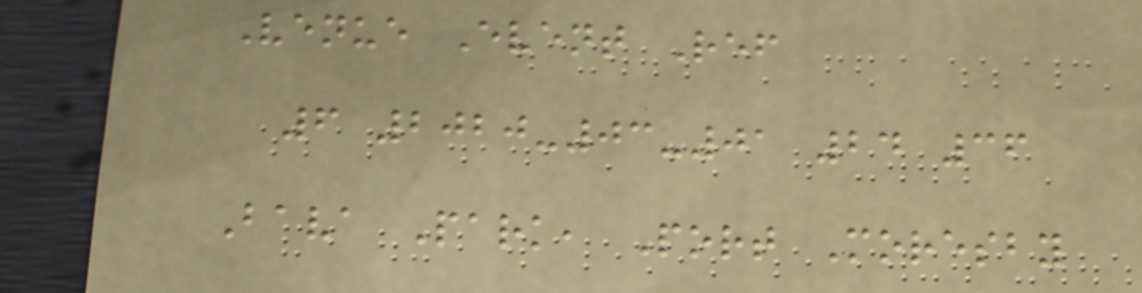Venue Event Ref
6 2020-03-01 24 36
Bava Park, Port Moresby
